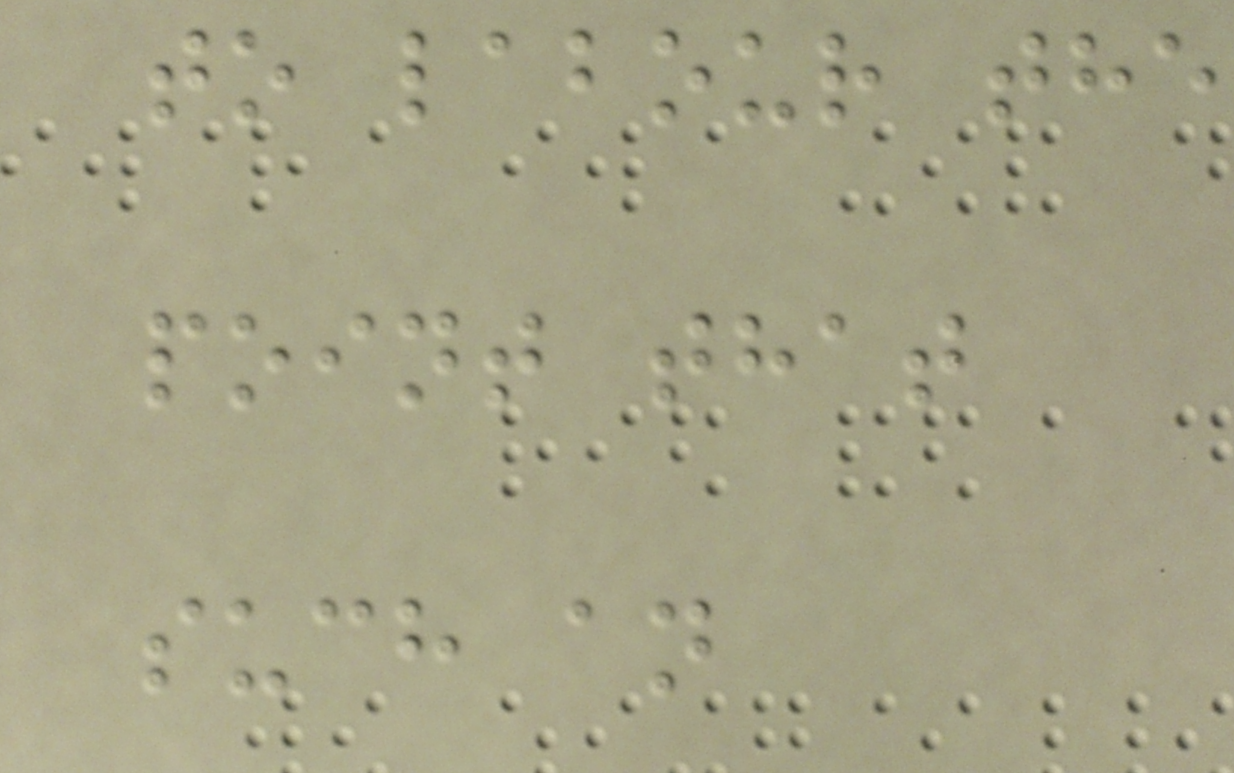to labour the
point that
such an
